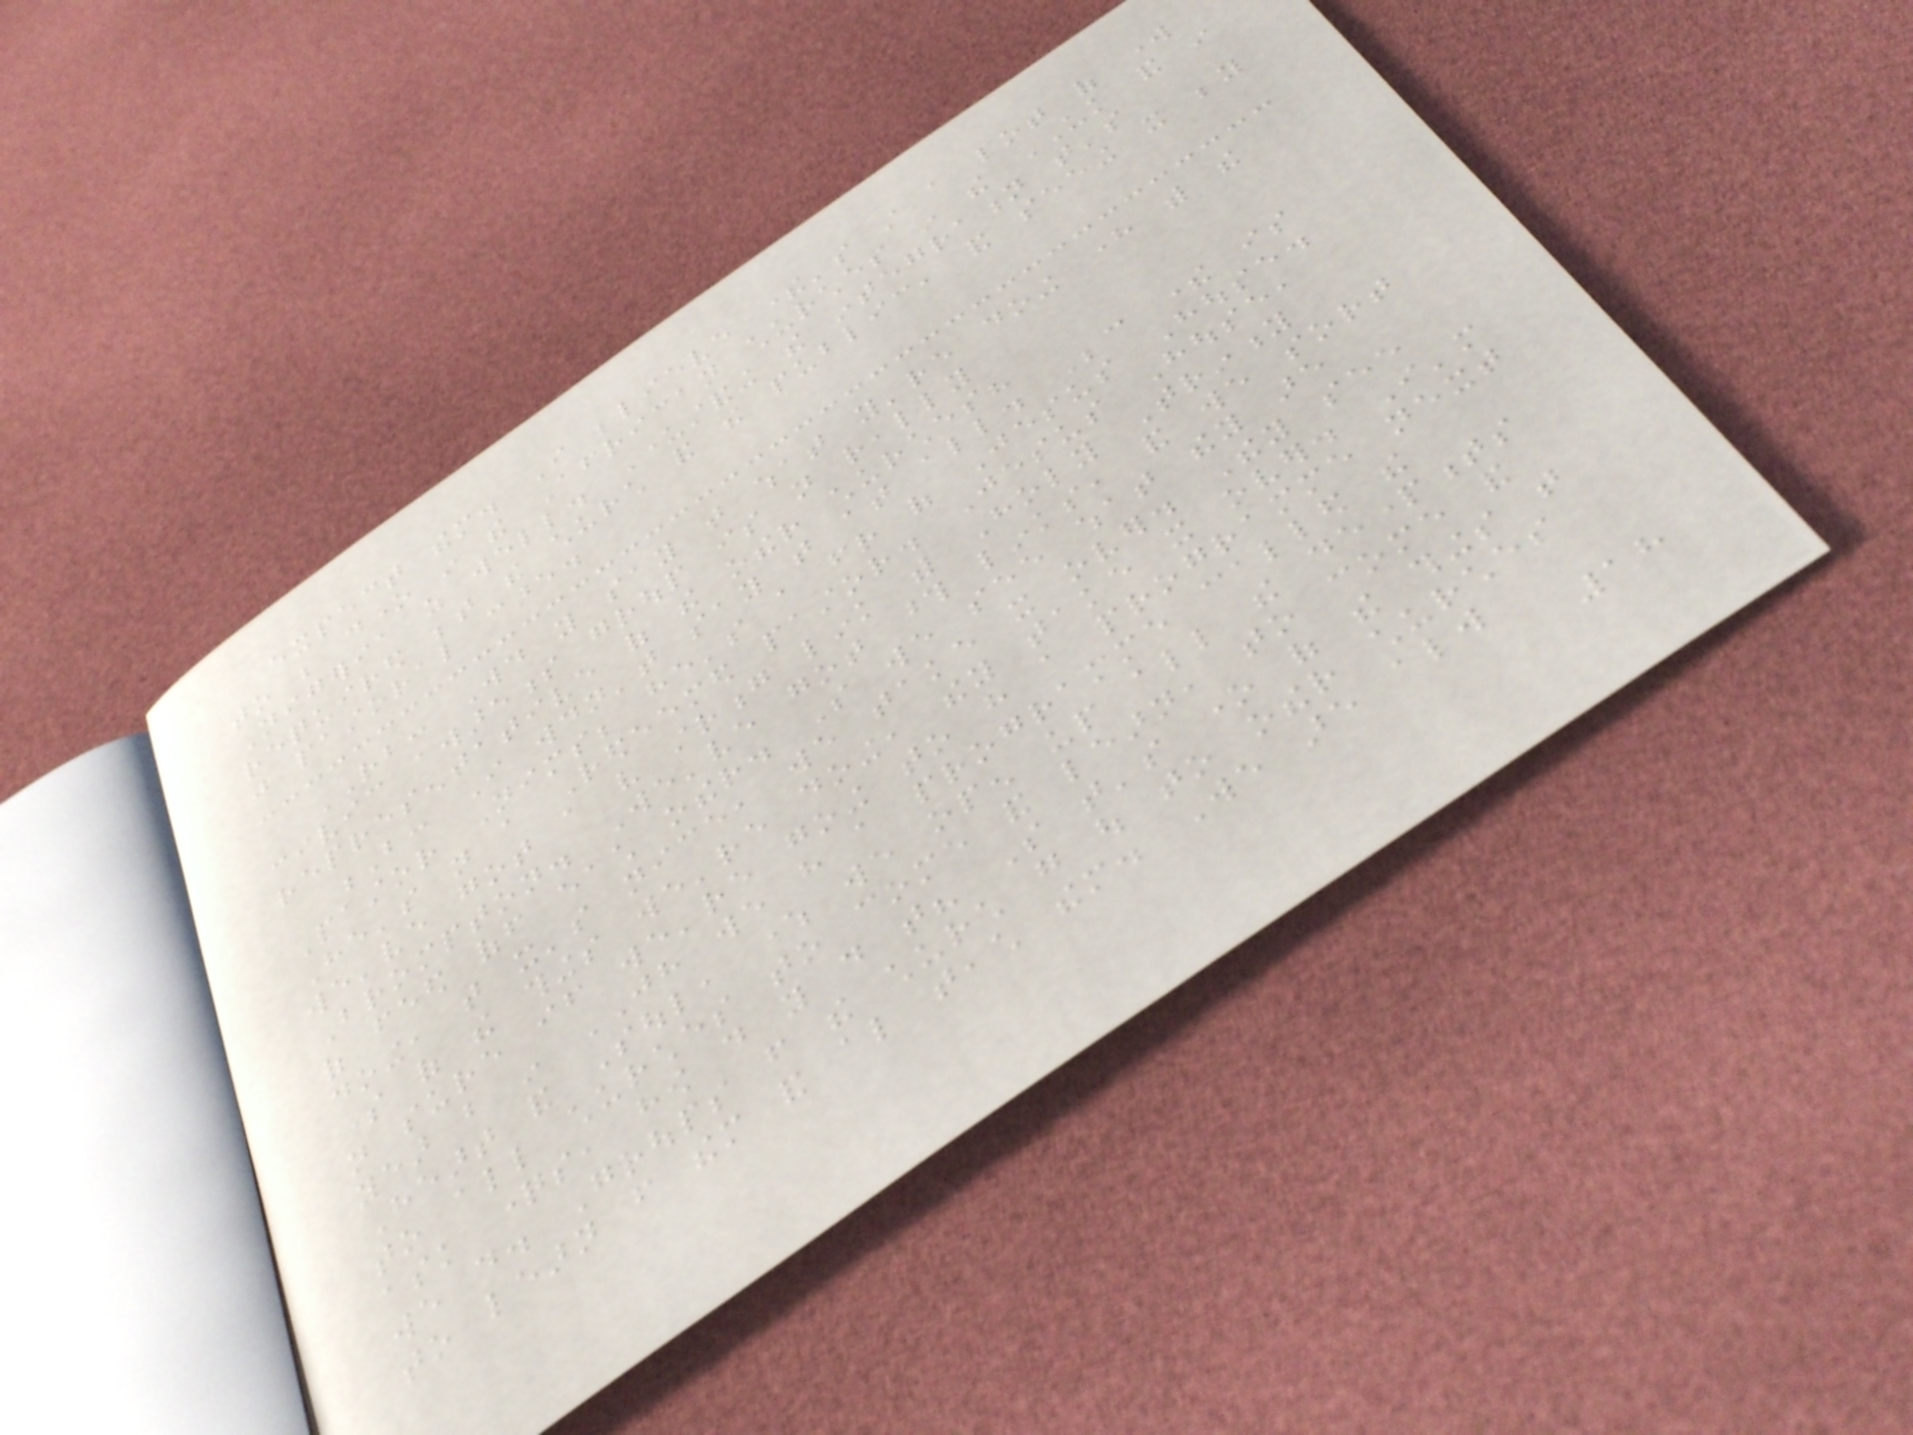expect them. I believe there's still a lot of work
to be done in the African churches in the UK and in
Nigeria as well. Understanding the integration that's
required between the church and the public, and seeing it beyond
just pastoral care.
RB: Would you say that what you're doing here with the
civic awareness group is not really
representative of the other churches?
B: I wouldn't say that at all. Because there is
Pastor Nims; he's a friend of Jesus House.
He's not a Redeemed pastor. Jesus House,
we've got a very strong link with Holy Trinity
Brompton. We've got those links, and we sort
of feed off each other. So we see what they are
doing, that it's nice, we take it over. They see
some of the things we're doing, they take it over. I'm
not sure if we're going to have a programme next
year but in JH we have a programme called the
Heart and Soul, where we open up all the departments
to all churches to come and learn, to come and
ask questions, how do you do that? So that's one of the things that
we do. Groups from the church go out to other churches
to learn from them and also teach them. We are always
18
